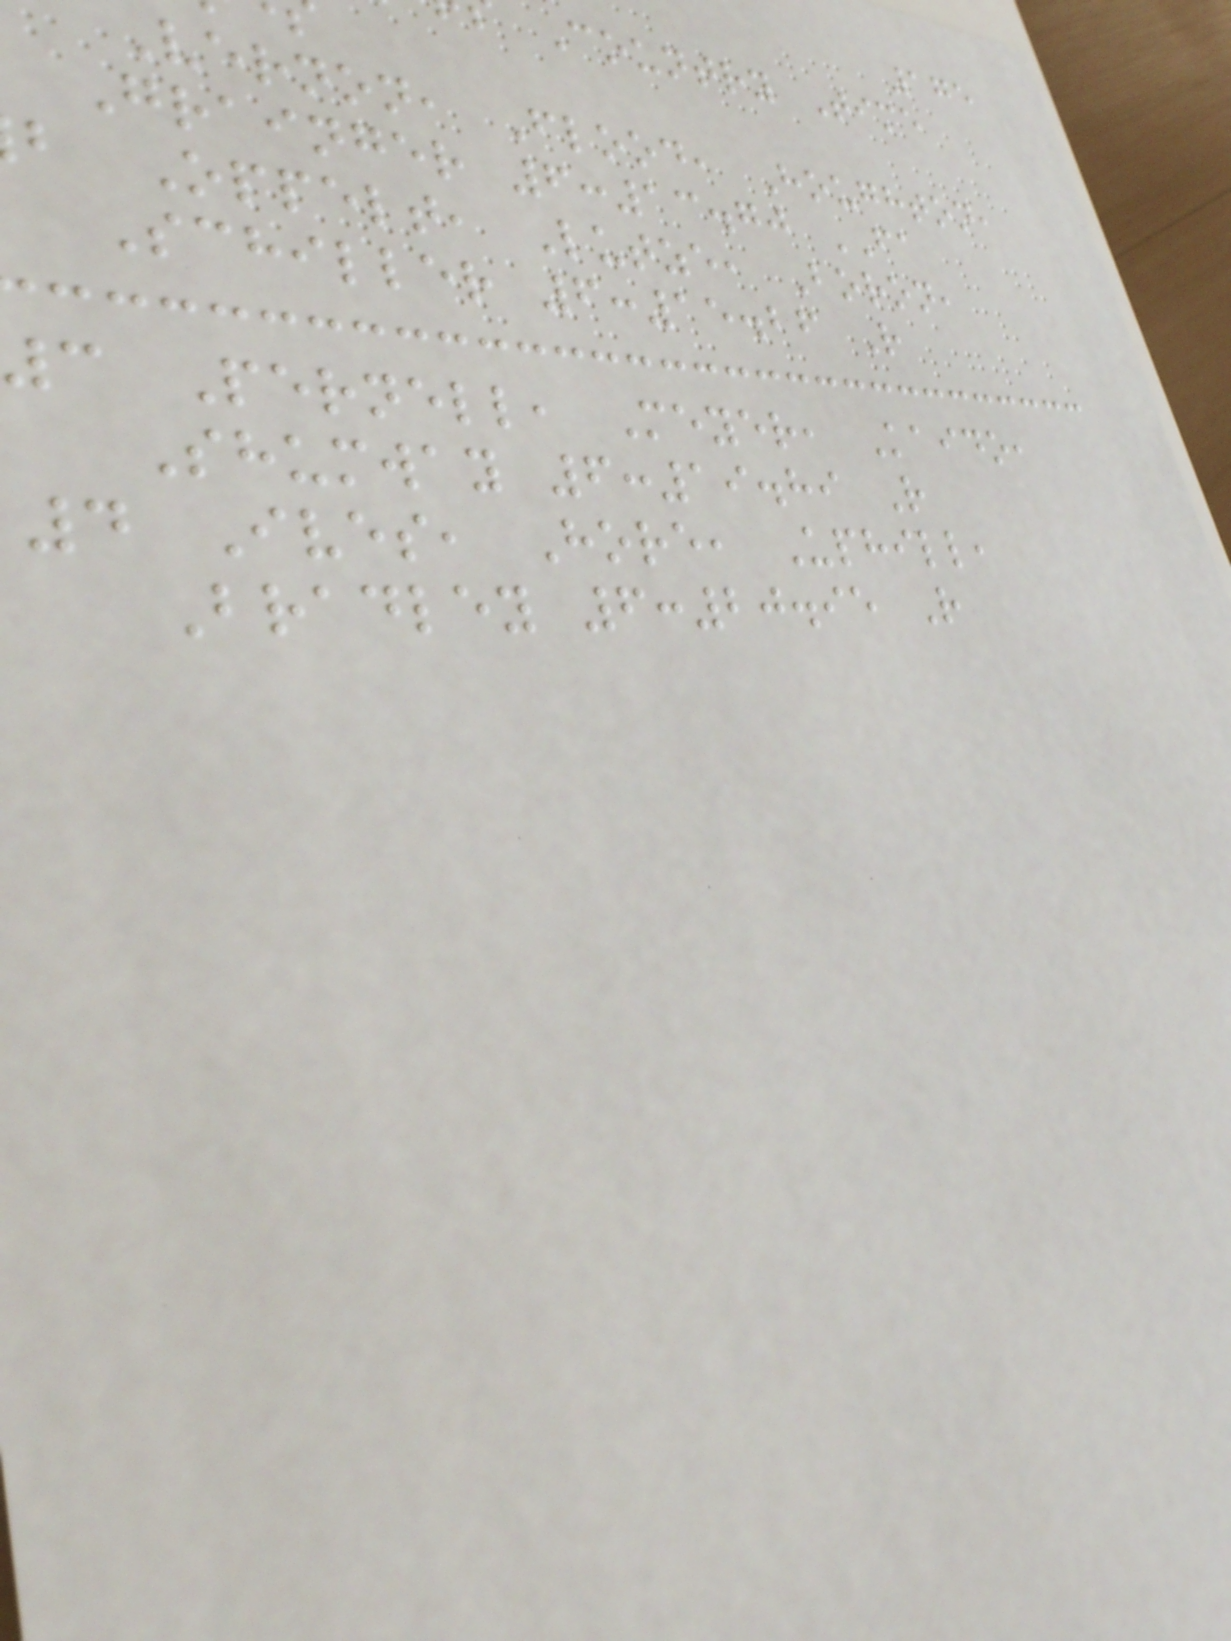175
Country Time
Vernon, Flood, Houghton,
Grainger 6:13.70 FA
b Oppelt, Lutze, Boron,
Schiller 6:15.26 R
c Pernell, Meyer, Kaido,
Shumway 6:19.89 R
4 Ives, Hore, Uphill,
Bradley 6:20.95 R
